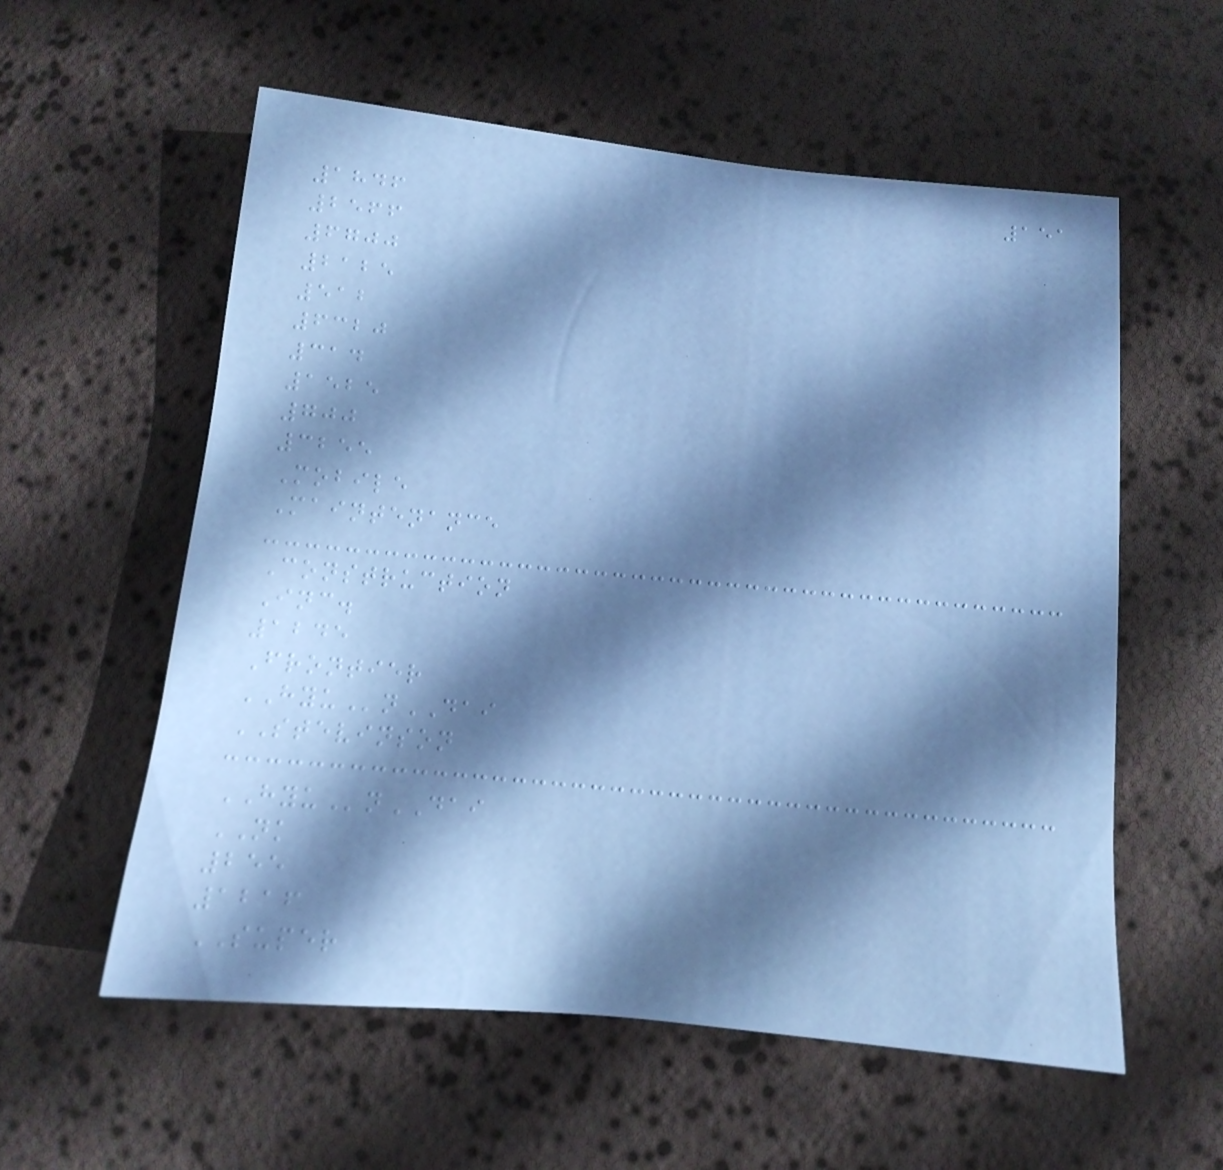151
1846
2566
6700
2125
512
6320
314
1525
700
3255
Mobile
Maintenance
Construction
Inc.
1245
Frontier
HYUnDAI
STEVINSON
HYUnDAI
NK
255
1216
SUPER
